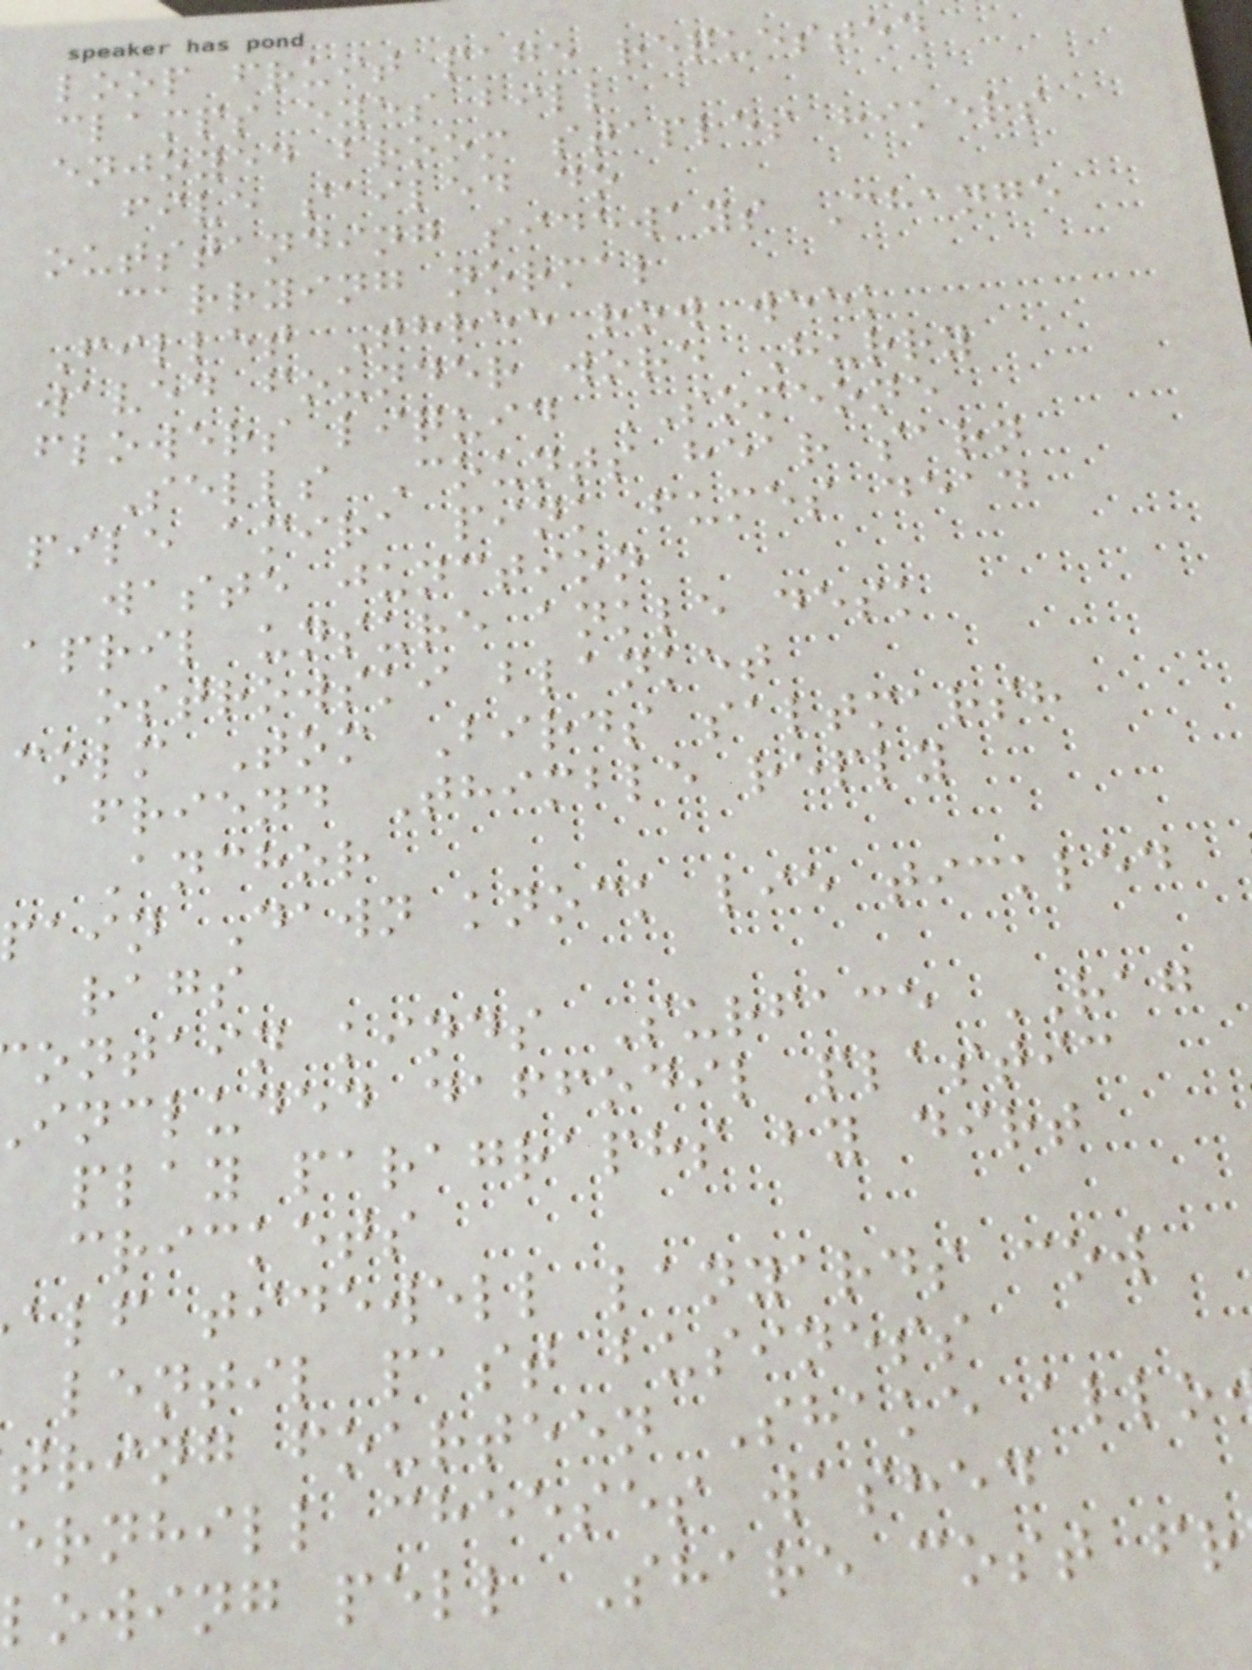loop fruit page requested
clamps eyes bill
enjoyed broom staples hikers
five sailed do
outstanding sideways Change
carrying normal
Fillet Three row week
waved founder wore Hurry
flowers liquid SOMEONE
Sells Counts hear sarn
pile amira pink fumes dead
waste junction
april unsure ankle desk
ostrowski blanket
colm Tom Birds saltmarsh
friend Thimble reply
Anchor
pain Dawn knock lie tickled
rags
ontain kinds Surface RAG
included daffodil plastic
play paragraphs by dirt
crickets
alf tidewell lanyards cow
lentil past business
tring fourteen Shake allo
ernhill cheeses washed
lowing pell Share cost fr
